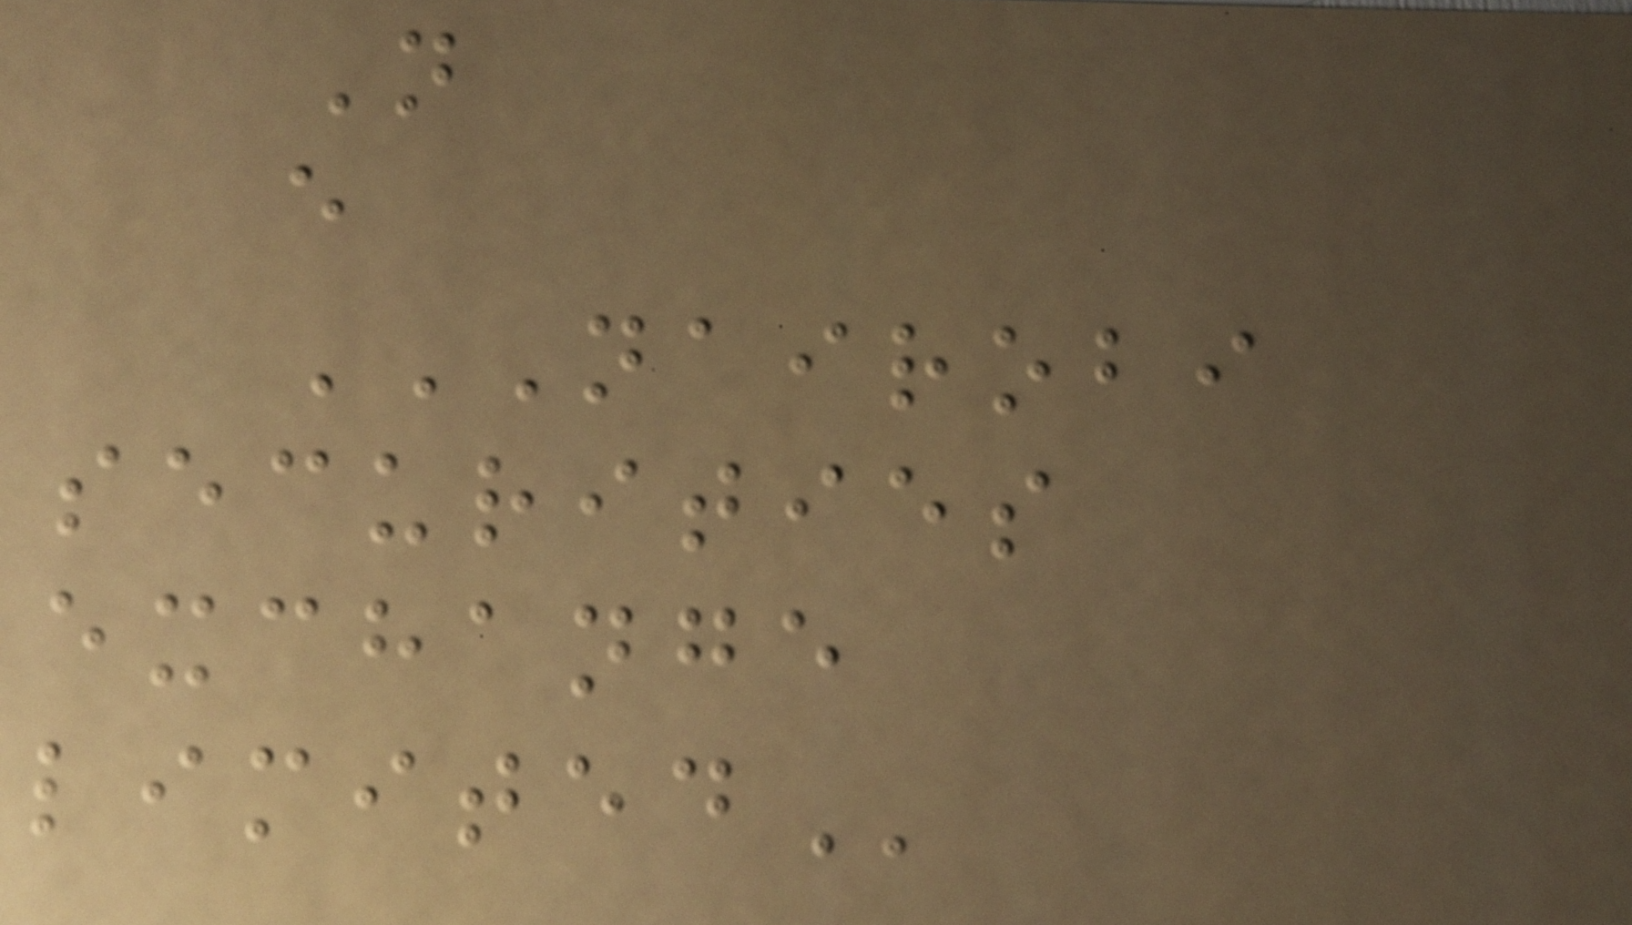N
e
NAIROBI
SECURITIES
EXCHANGE
LIMITED
